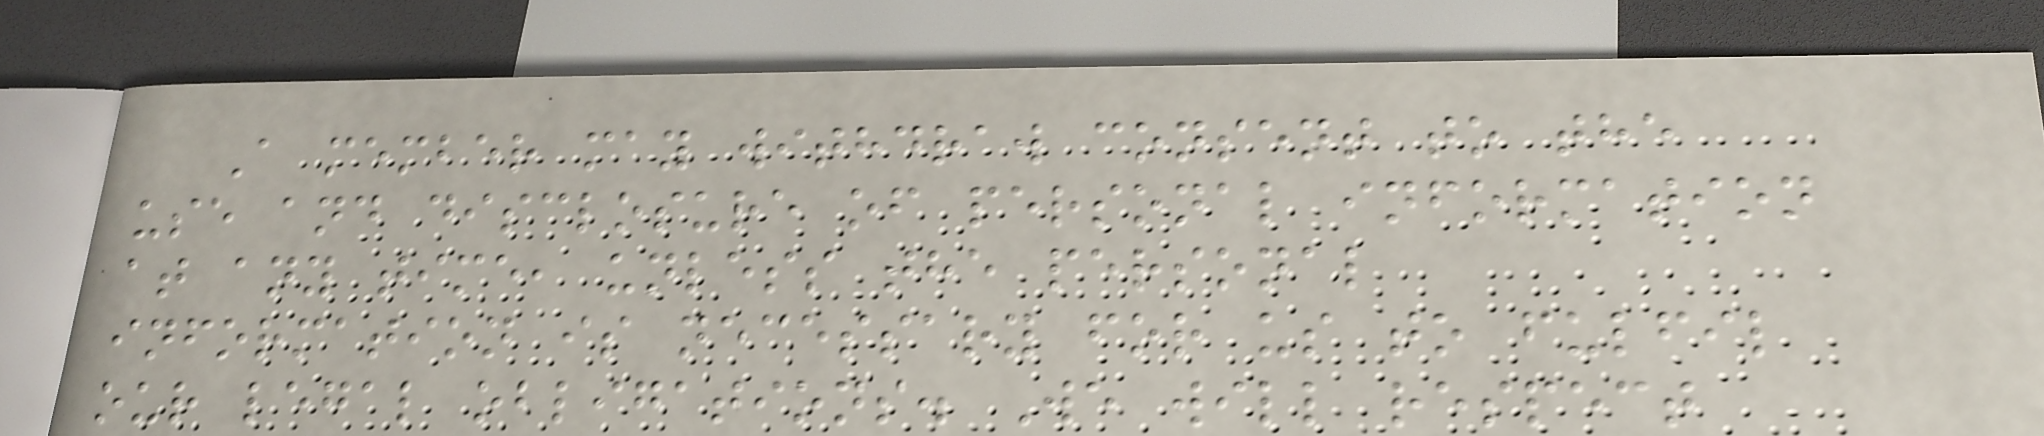A member may withdraw consent to the
use and disclosure of personal information
at any time, unless the personal
information is necessary for us to fulfil
our legal obligations. We will respect
